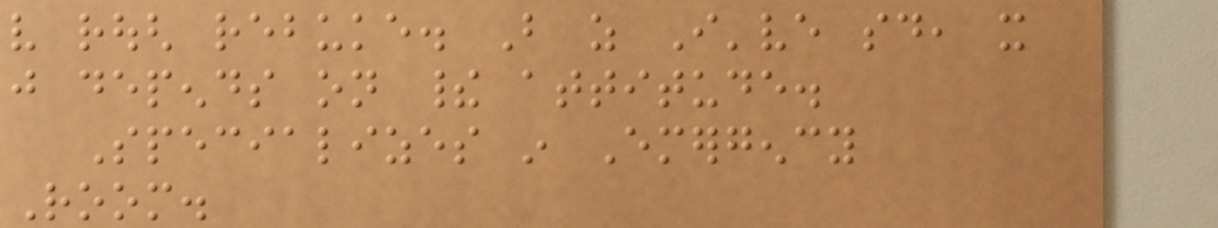very rough rebuke. But as I've said, it
just depends on their attitude.
Specializes in Emergency
Room.
